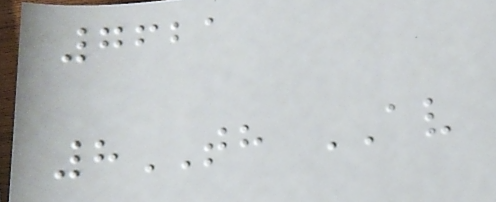7621
8TH AV
